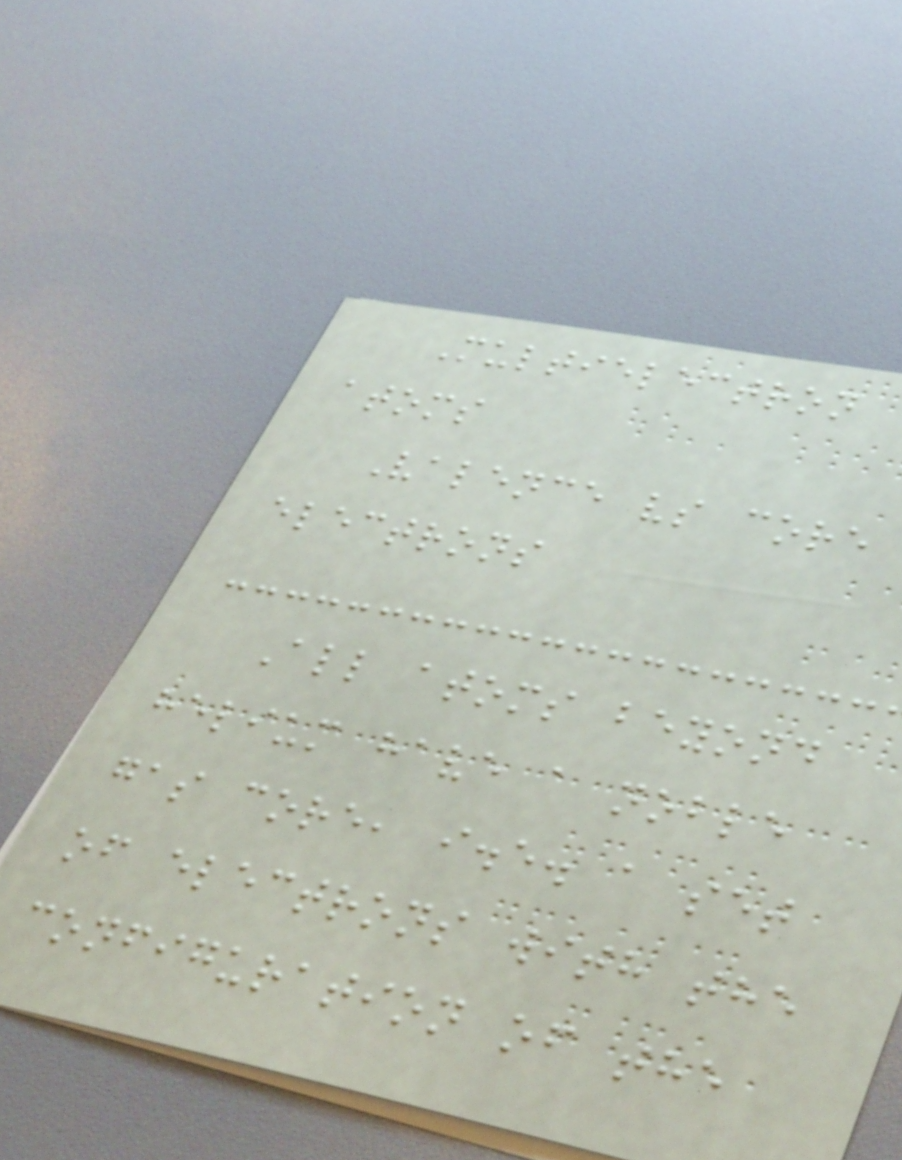Multielectron
atoms
Valence vs core
electrons
All atoms beyond
helium have a noble
gas core, i.e. a set
of electrons with the
configuration of the
